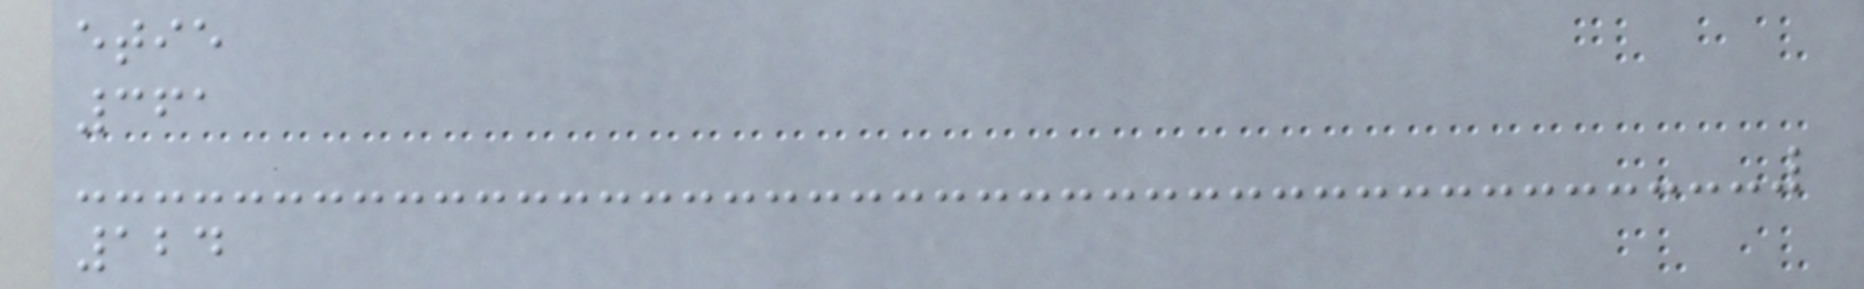etie
361
124
